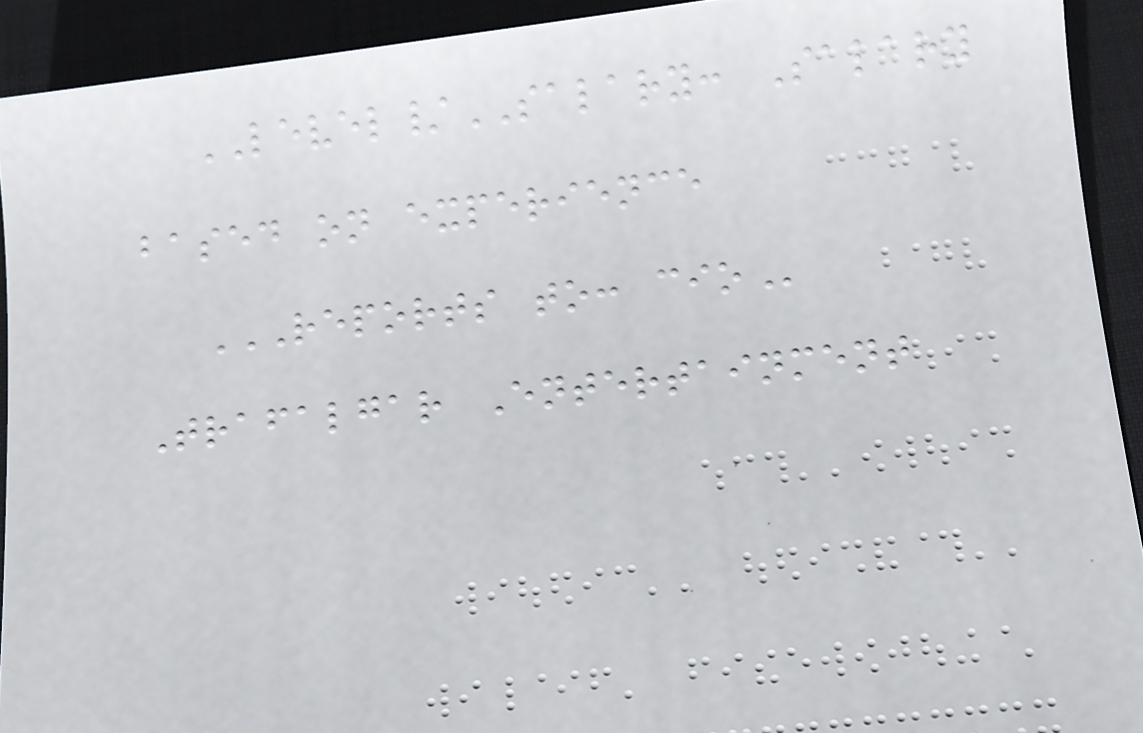LEVEL/SALARY: Salary
based on experience
REPORTS TO: CIO
Trafalgar Entertainment
